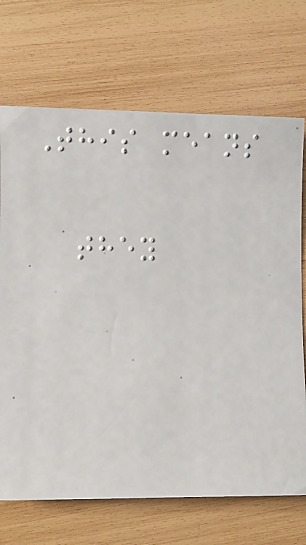This means
they
